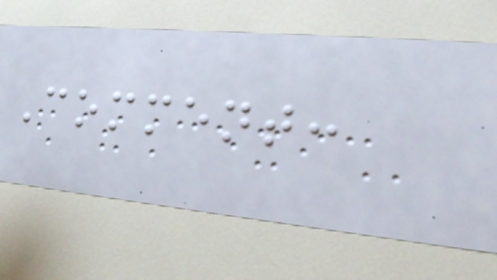Comment:
